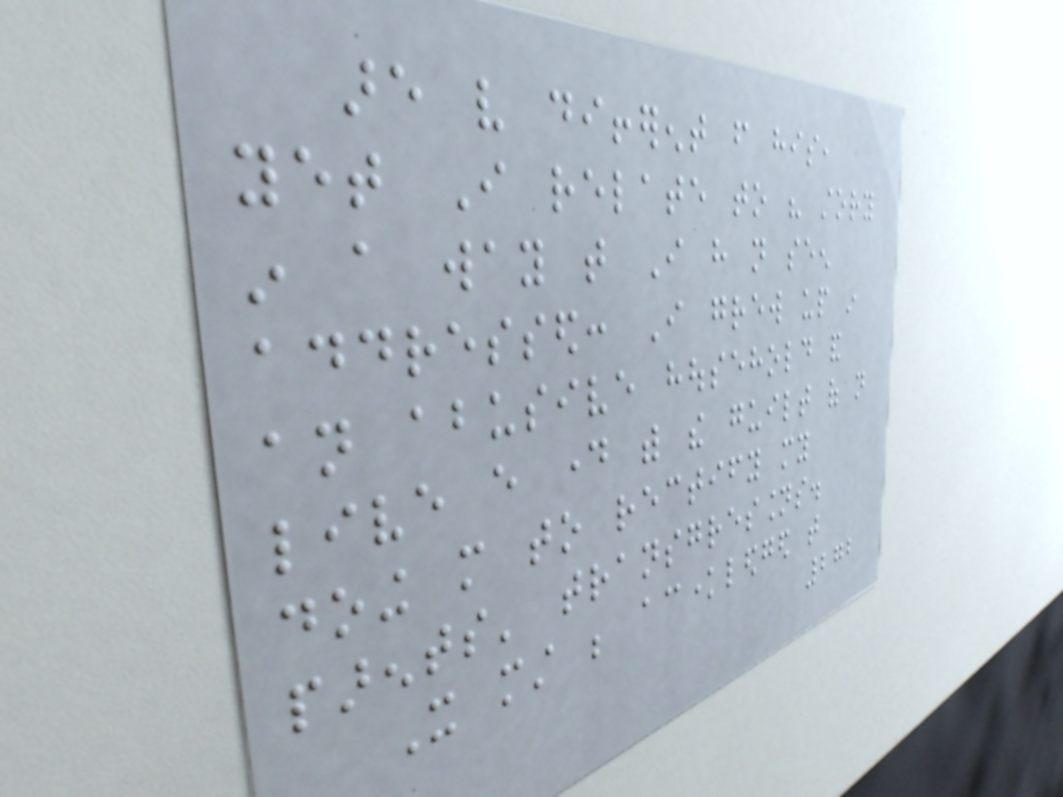are very different from his,
yet I relate to his story
in a way that I have not seen
addressed: I grew up in
an abusive household and
live every day with the guilt of not
doing more to rectify my
parents' transgressions.
It must be acknowledged that
272
